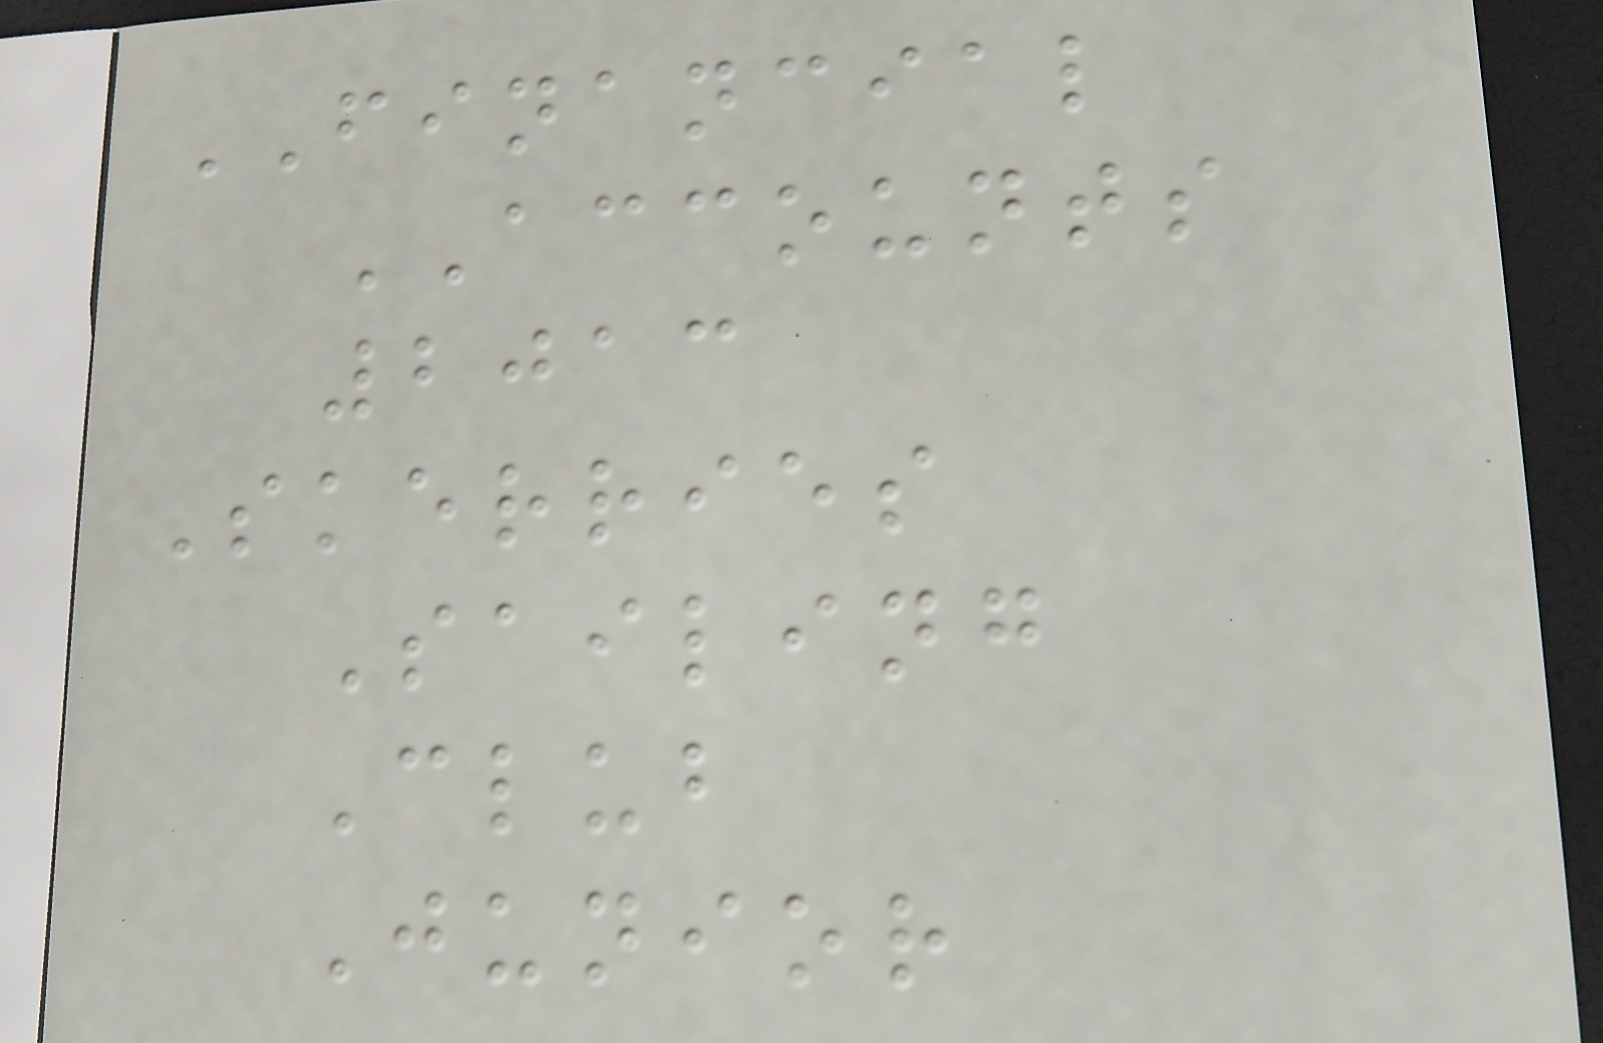FINANCIAL
ACCOUNTS
2013
Skerries
Sailing
Club
Junior
